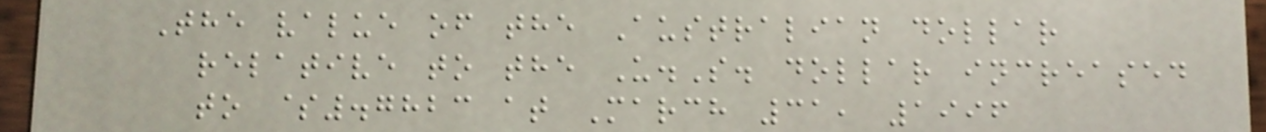The value of the Australian dollar
relative to the U.S. dollar increased
to $.7823 at March 31, 1996
